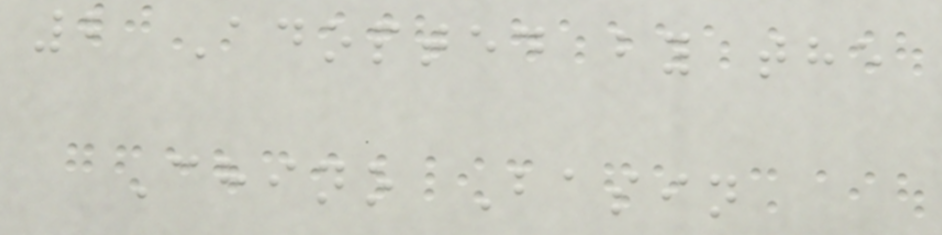2 Adopted by the
Chino Basin
